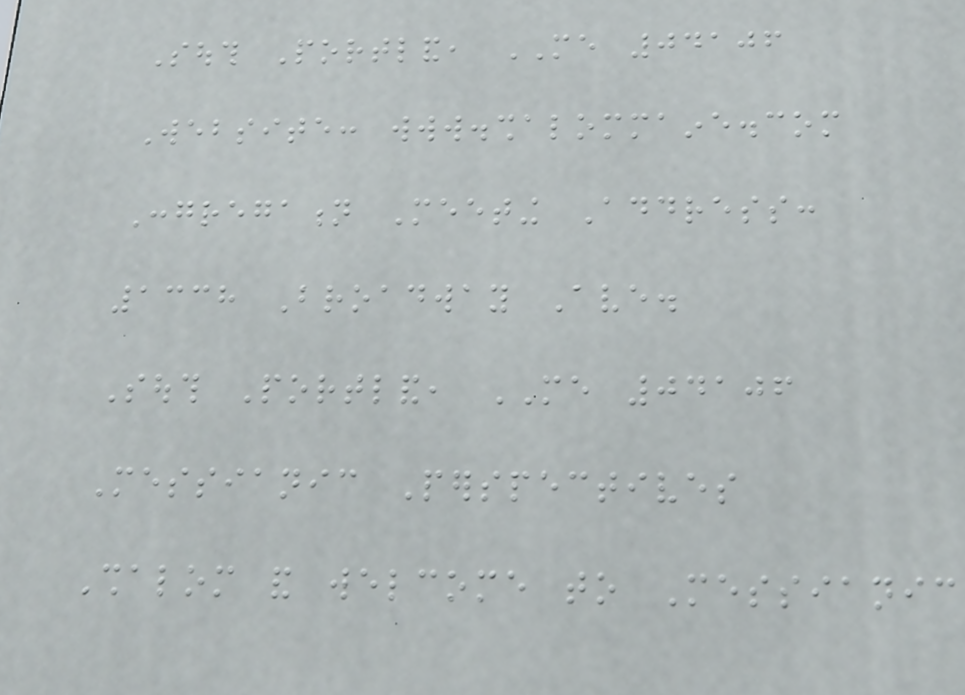South Portland, ME 04106
Website: www.shalommaine.com
Congregation Meeting Address:
1338 Broadway Ave.
South Portland, ME 04106
Messianic Perspectives
Shalom and welcome to Messianic
